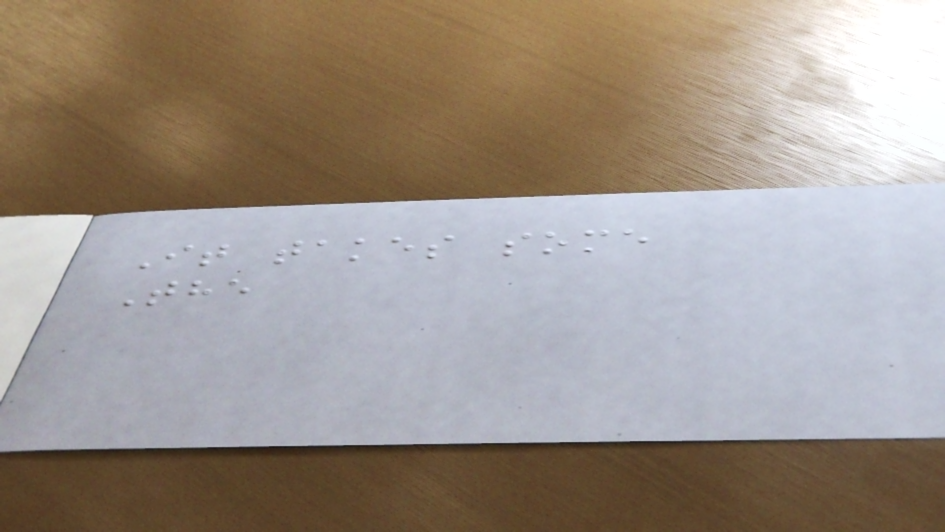It takes some
The
